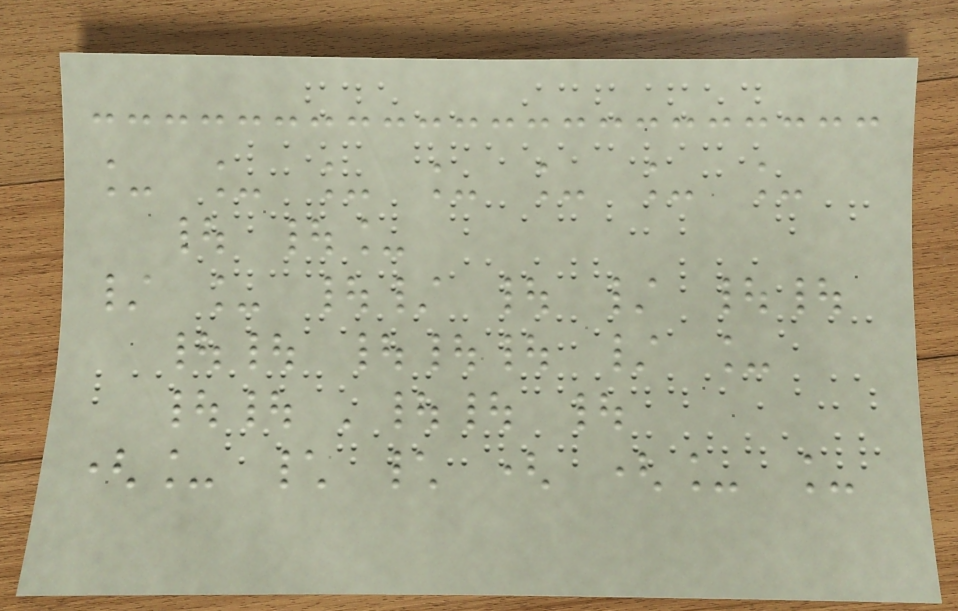_ _ _ _ _ _ _
| |_
/ _ |/ | / ||
|| ||| / _
|| '|| |
(_ \ \ ( (_ _
